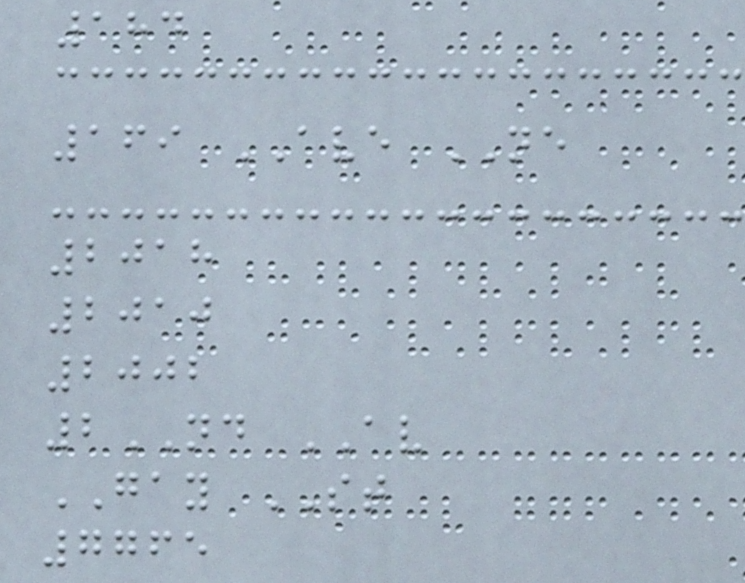184
169 AVE NE
2018
2010
2002
2ND AV
GAY ST
7765
